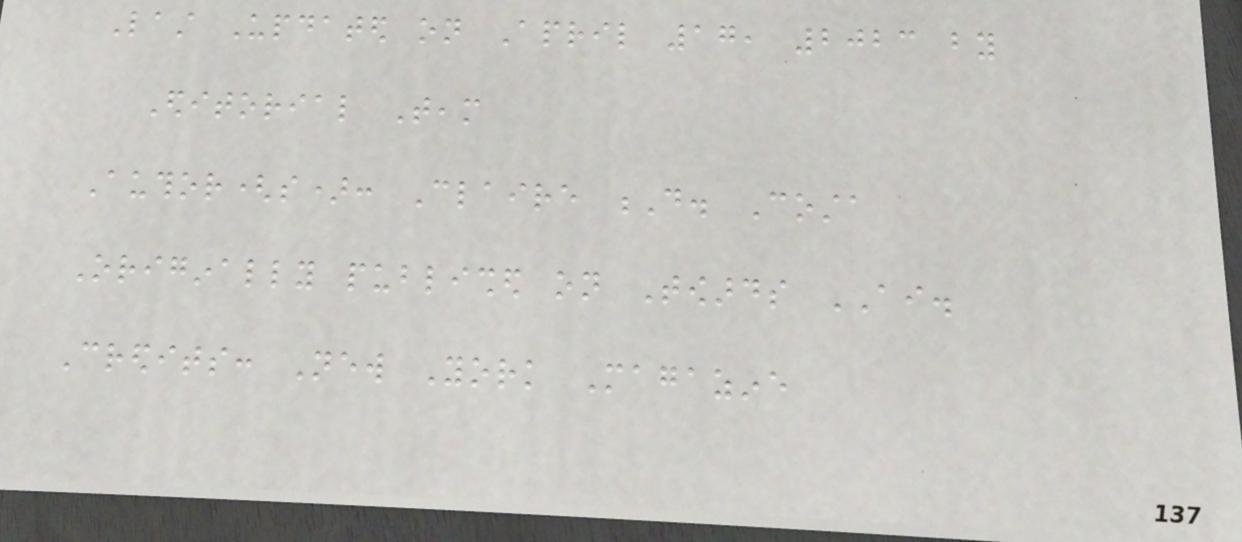Last Updated on April 17, 2023 by
Editorial Team
Author(s): Claire D. Costa
Originally published on Towards AI.
Credits: New York Magazine
